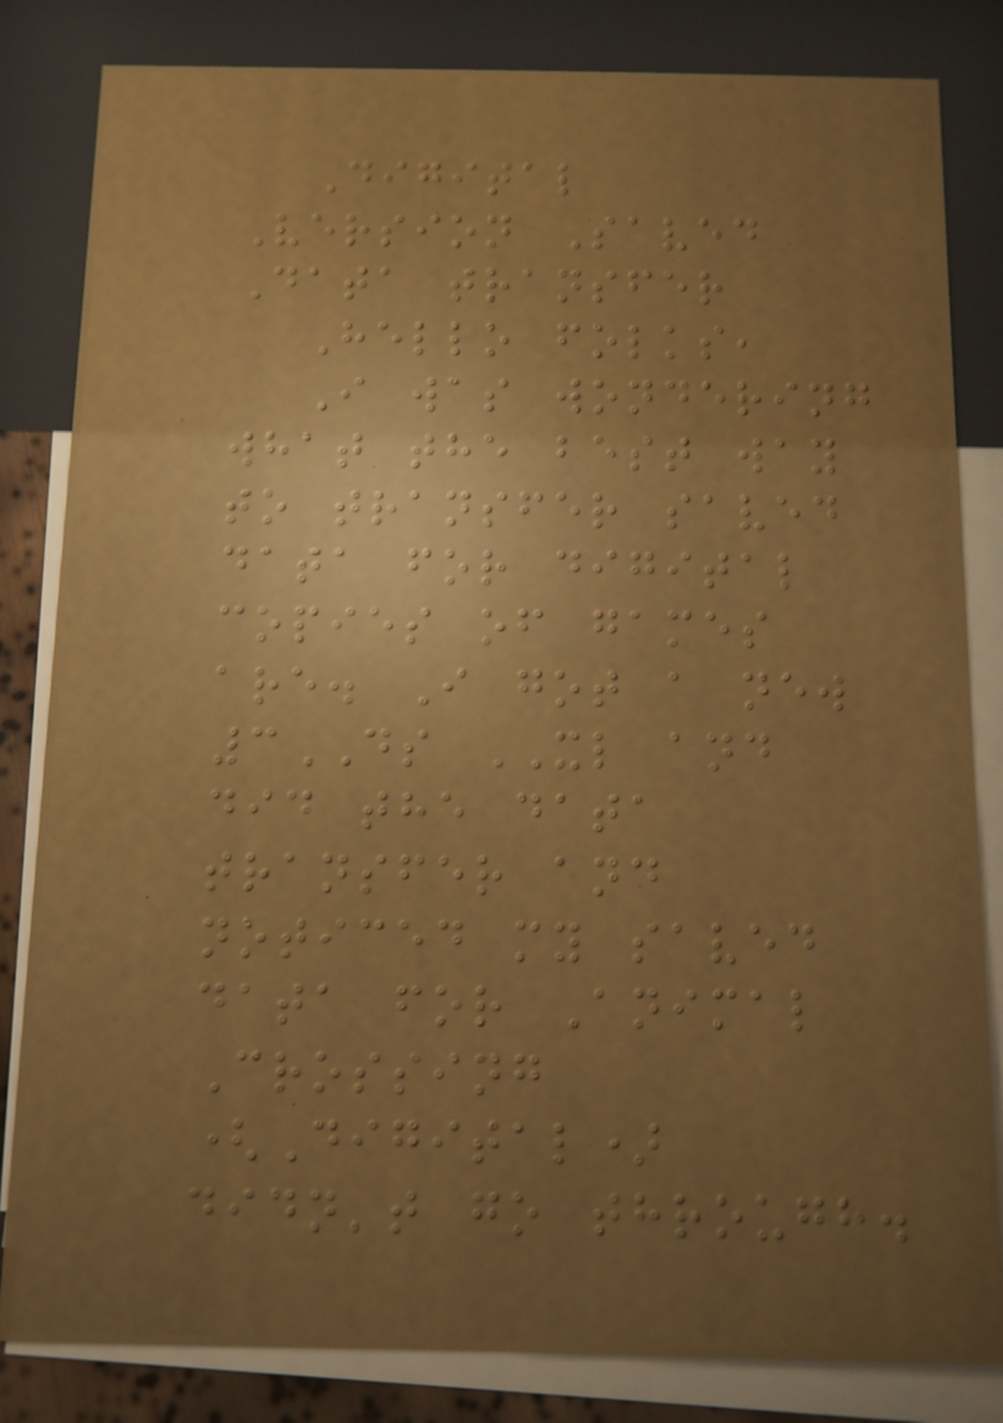Digital
Version Saved
Data transfer
Hello folks,
I was wondering
what the best way
to transfer saved
data for digital
copies of games
are. I got a new
3DS XL and
did the data
transfer and
noticed my saved
data for Animal
Crossing
(Digital)
didn't go through.
